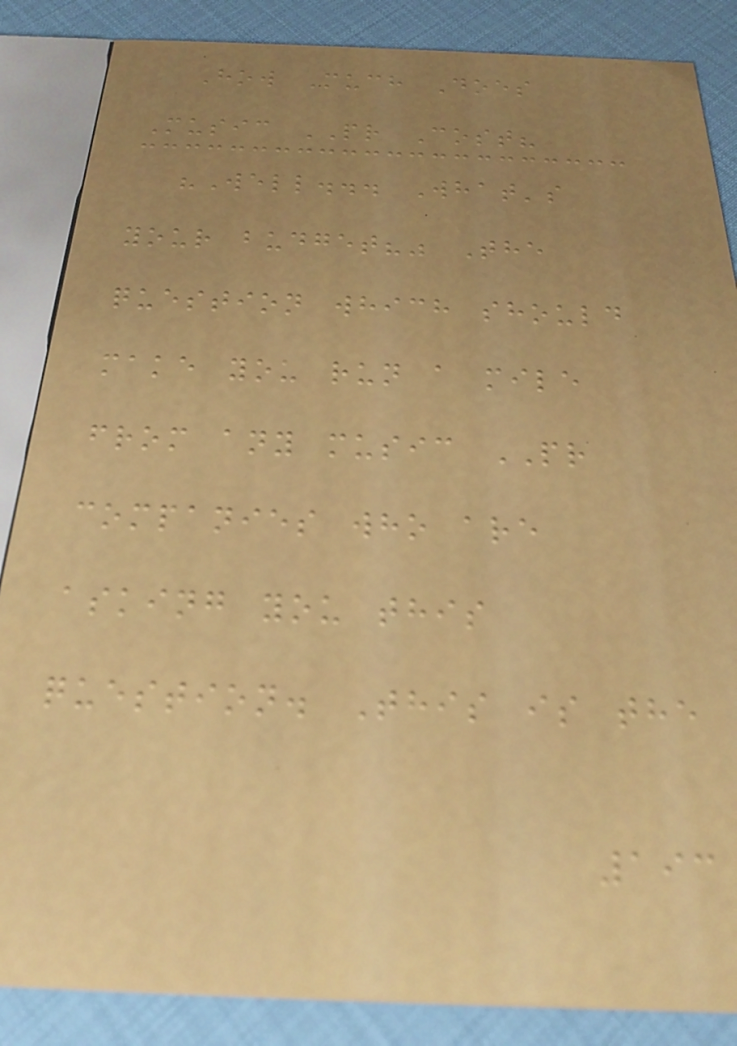How Much Does
Music PR Cost?
"Well... What's
your budget?" The
question which should
make you run a mile
from any music PR
companies who are
asking you this
question. This is the
193
